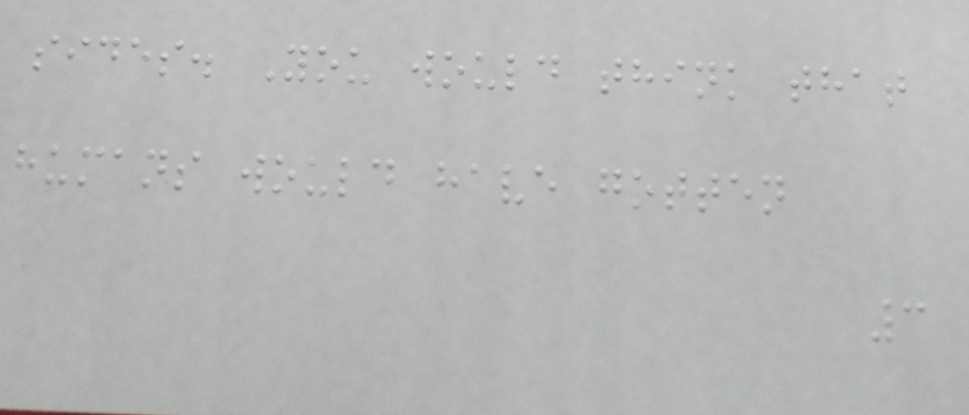sides. You would think that
humans would have gotten
3
